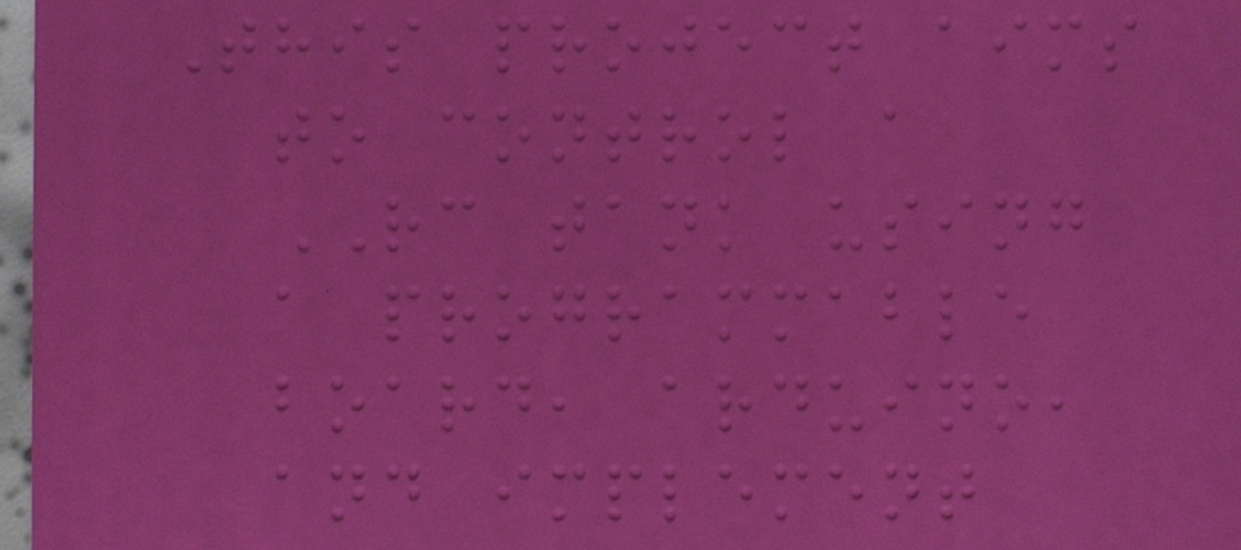This project aims
to control a
RC tank using
a programmable
board, arduino,
and implement
